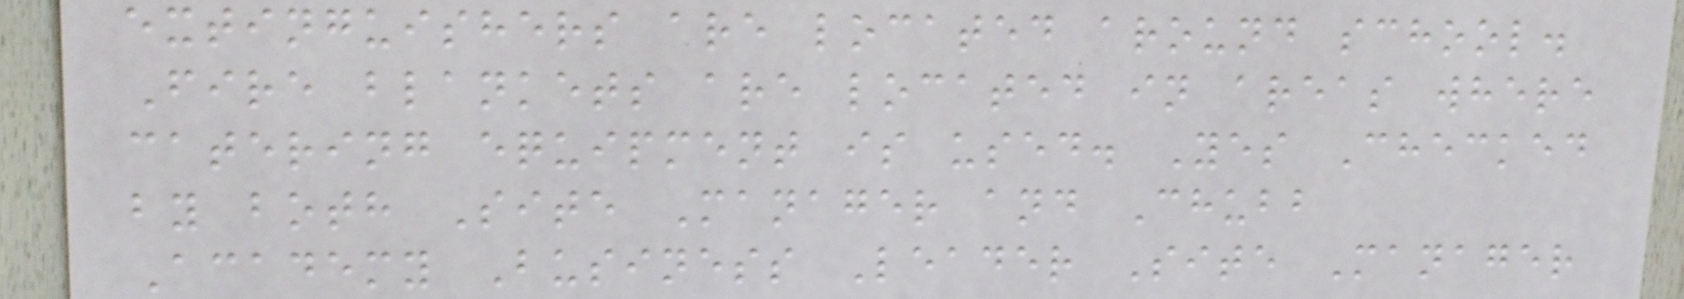extinguishers are located around school.
Fire blankets are located in areas where
catering equipment is used. Yes Checked
by both Site Manager and Chubb
Academy Business Leader Site Manager
